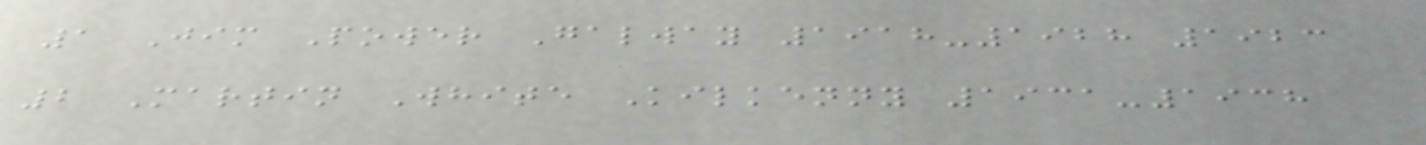1 Jim Power Galway 1918-1928 1923
2 Martin White Kilkenny 1931-1938
